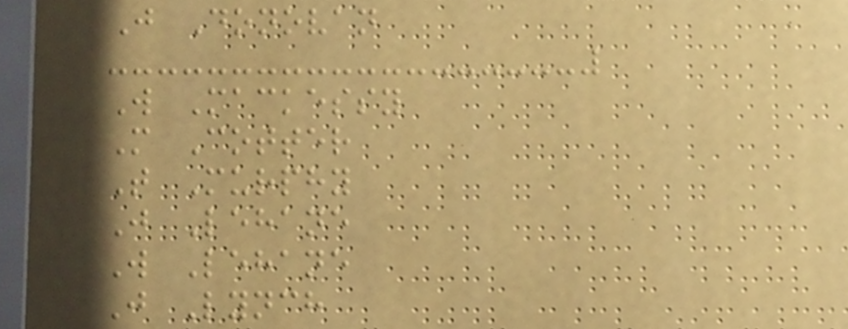J Donovan
W Mackessy
M Cotter
T Murphy
J Lehane
W Lehane
J Lynch
